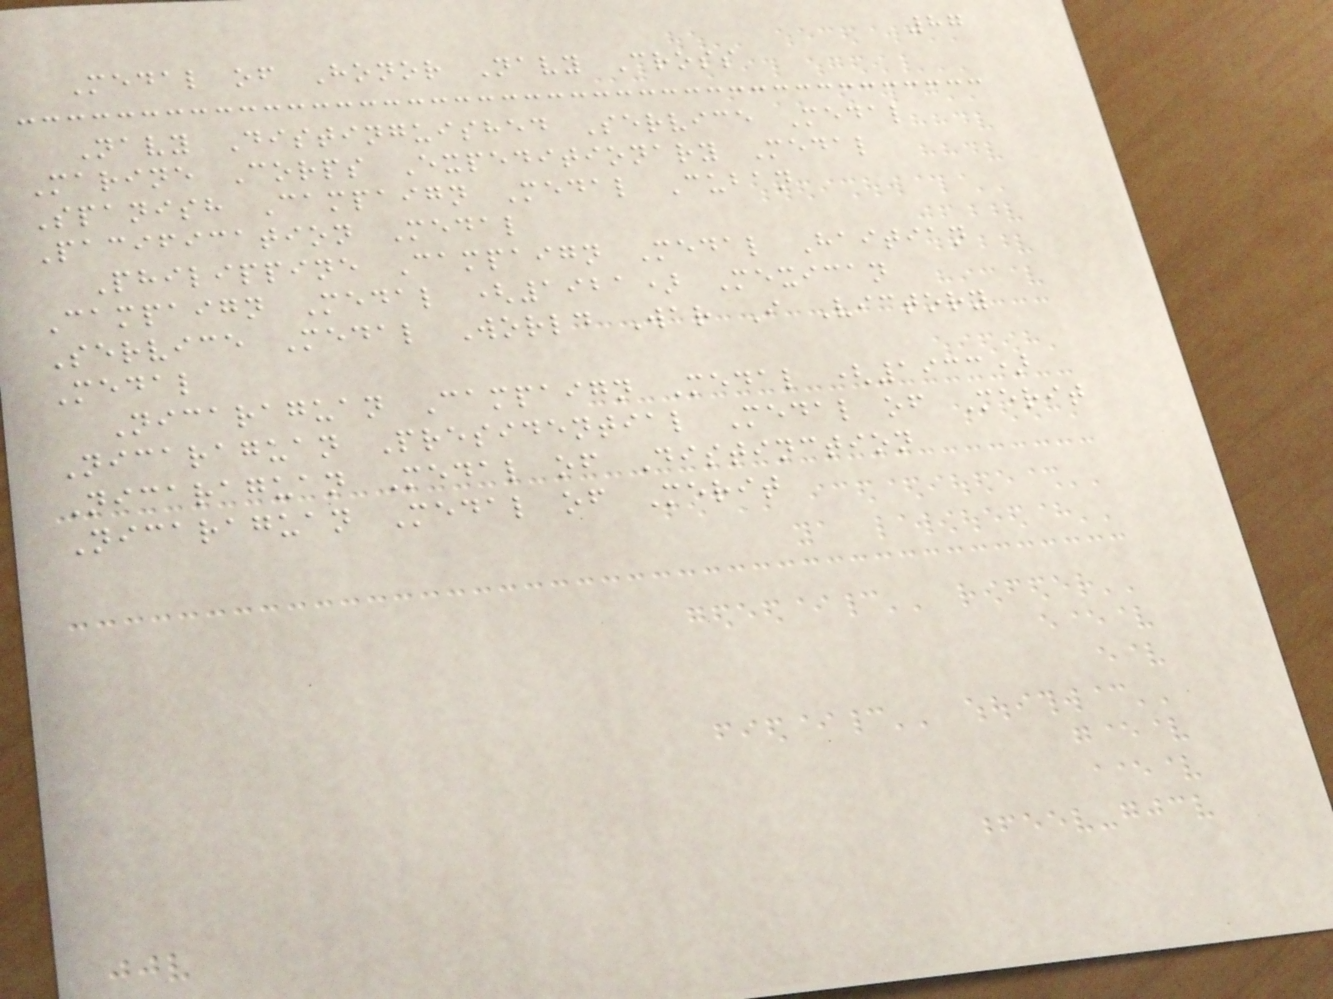87
Medal of Honor Navy Cross
Navy Distinguished Service Medal
Marine Corps Expeditionary Medal
Spanish Campaign Medal Cuban
Pacification Medal
Philippine Campaign Medal Haitian
Campaign Medal (1921) Mexican
Service Medal World War I Victory
Medal
Nicaraguan Campaign Medal (1933)
Nicaraguan Presidential Medal of Merit
Nicaraguan Medal of Distinction
Nicaraguan Medal of Merit
